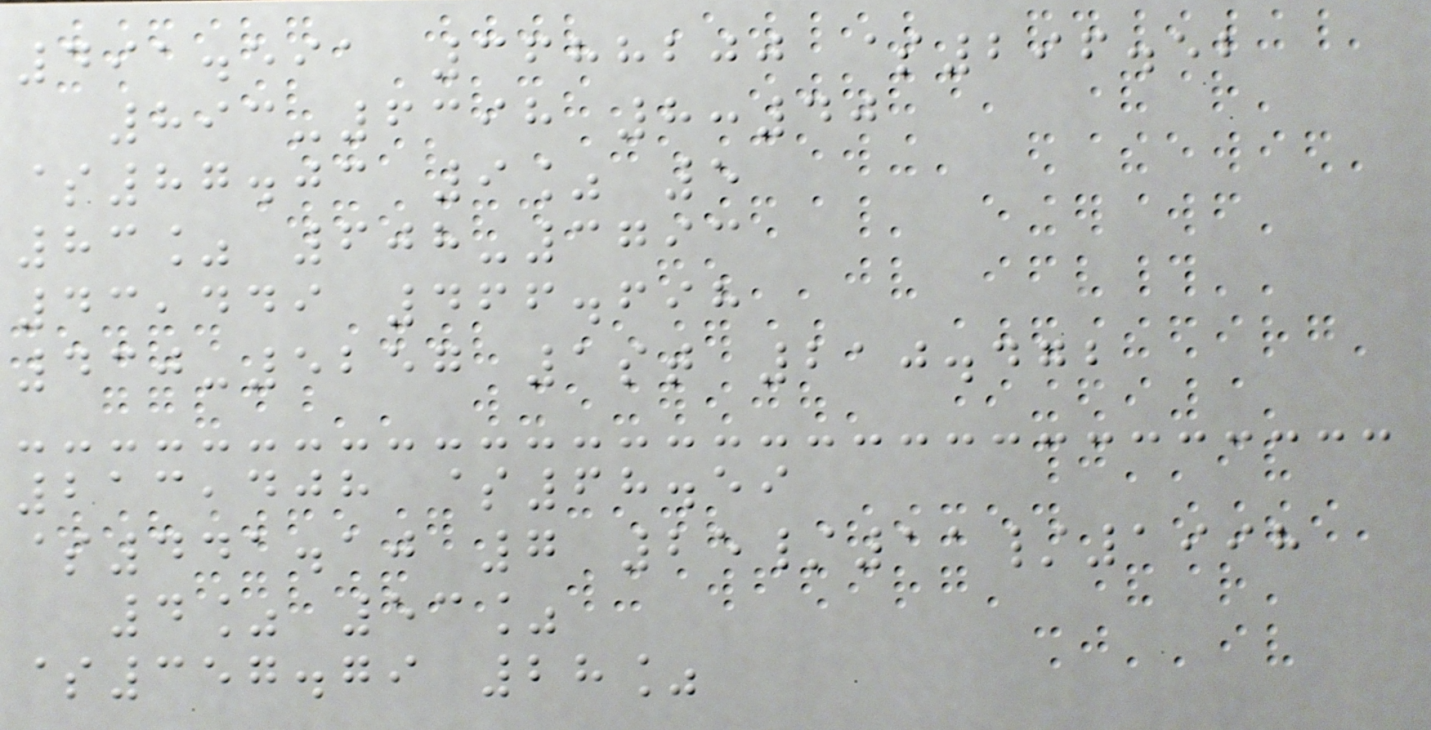491.591 3688200 $296.52
893-6398 8:40
$87.03 9% 5
83% 608-3793
43,449 466.698
430-5257 1st 210.472
213,408 $68.59
$441.10 7 25/11/1998
4% 53%
$357.79 28%
